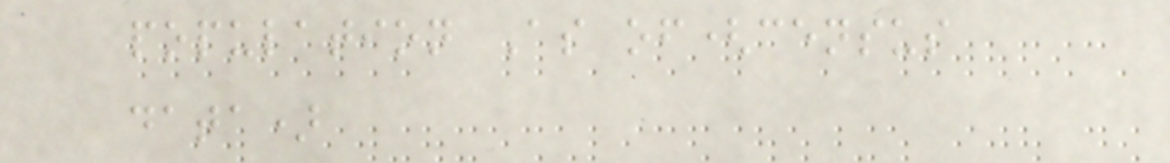population As of(census
data)
